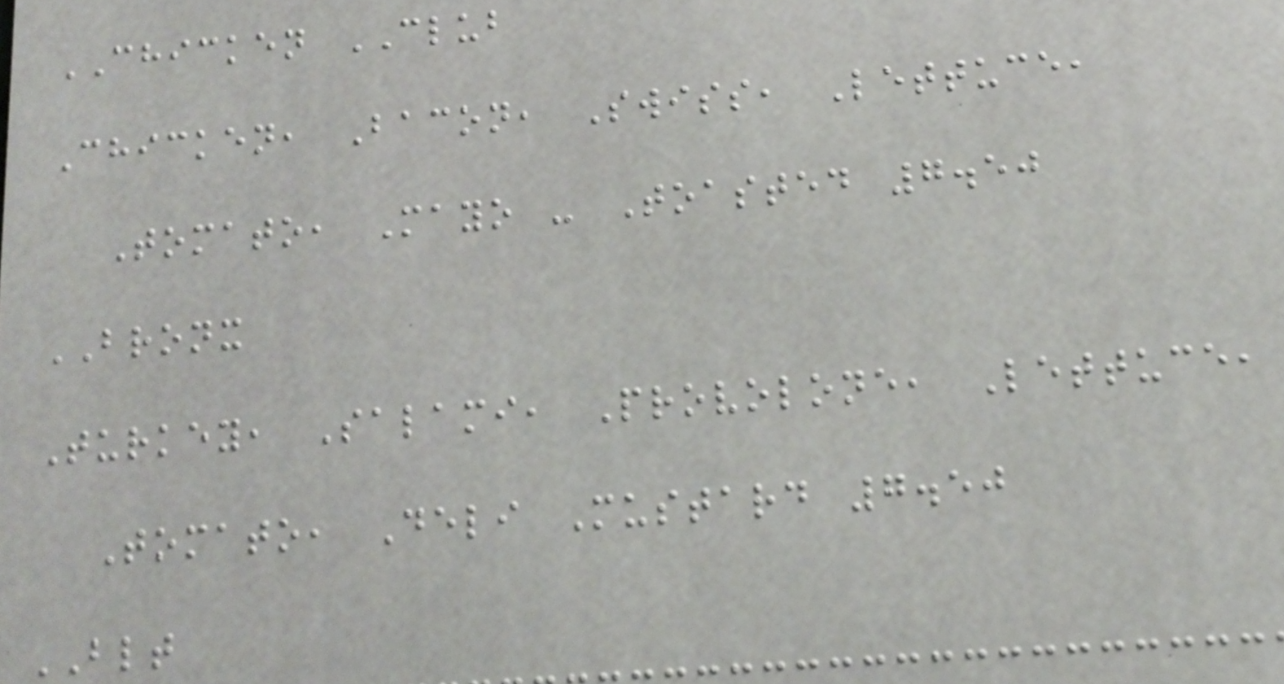CHICKEN CLUB
Chicken, Bacon, Swiss, Lettuce,
Tomato, Mayo - Toasted 7.50
BRONX
Turkey, Salami, Provolone, Lettuce,
Tomato, Deli Mustard 7.50
BLT
